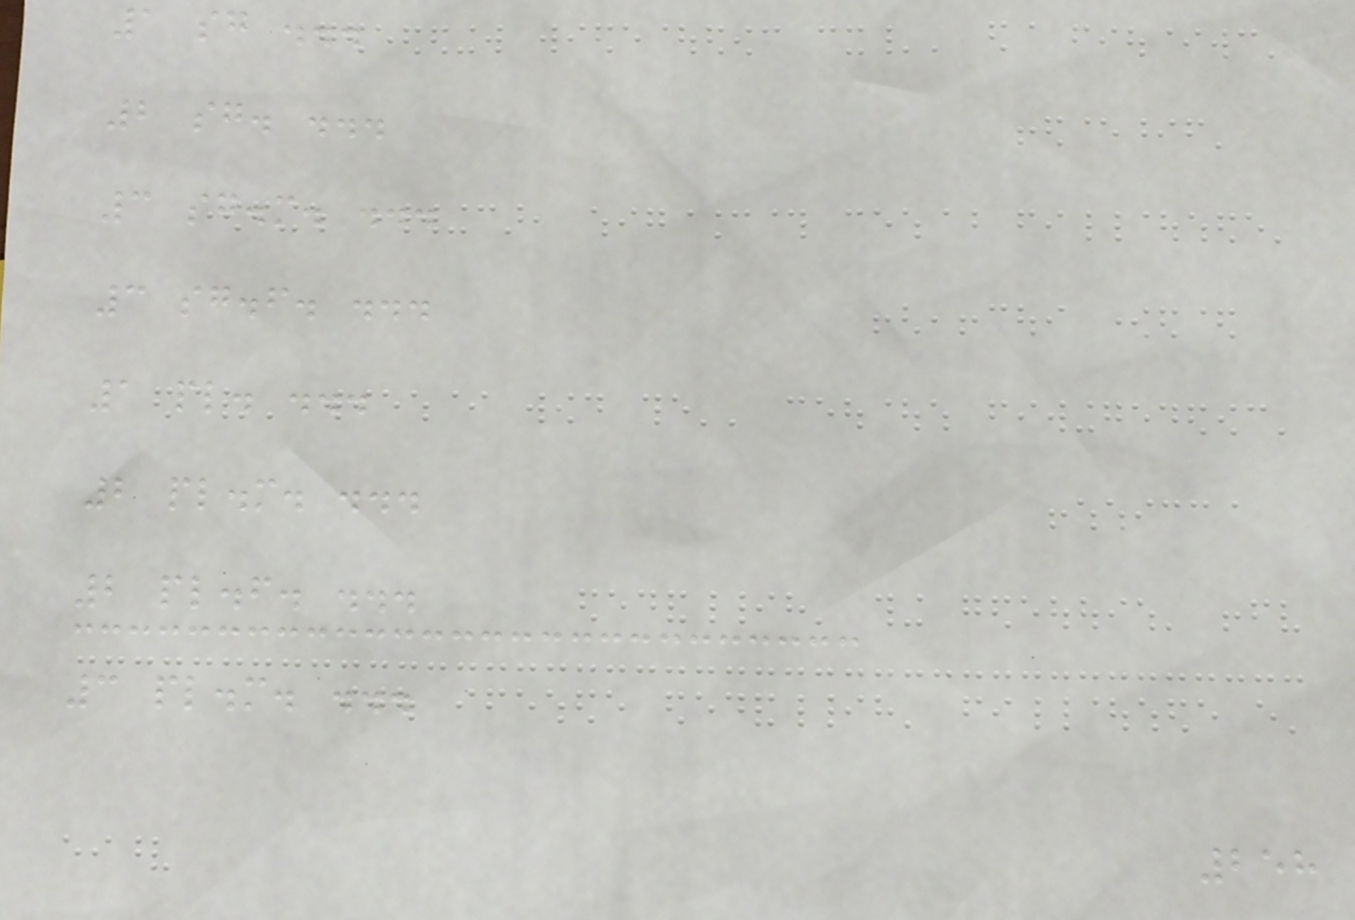1 sg ...
2 sg. ...
3 sg.m. ...
3 sg.f. ...
1 pl. ...
2 pl.m. ...
2 pl.f. ...
3 pl.m. ...
258
